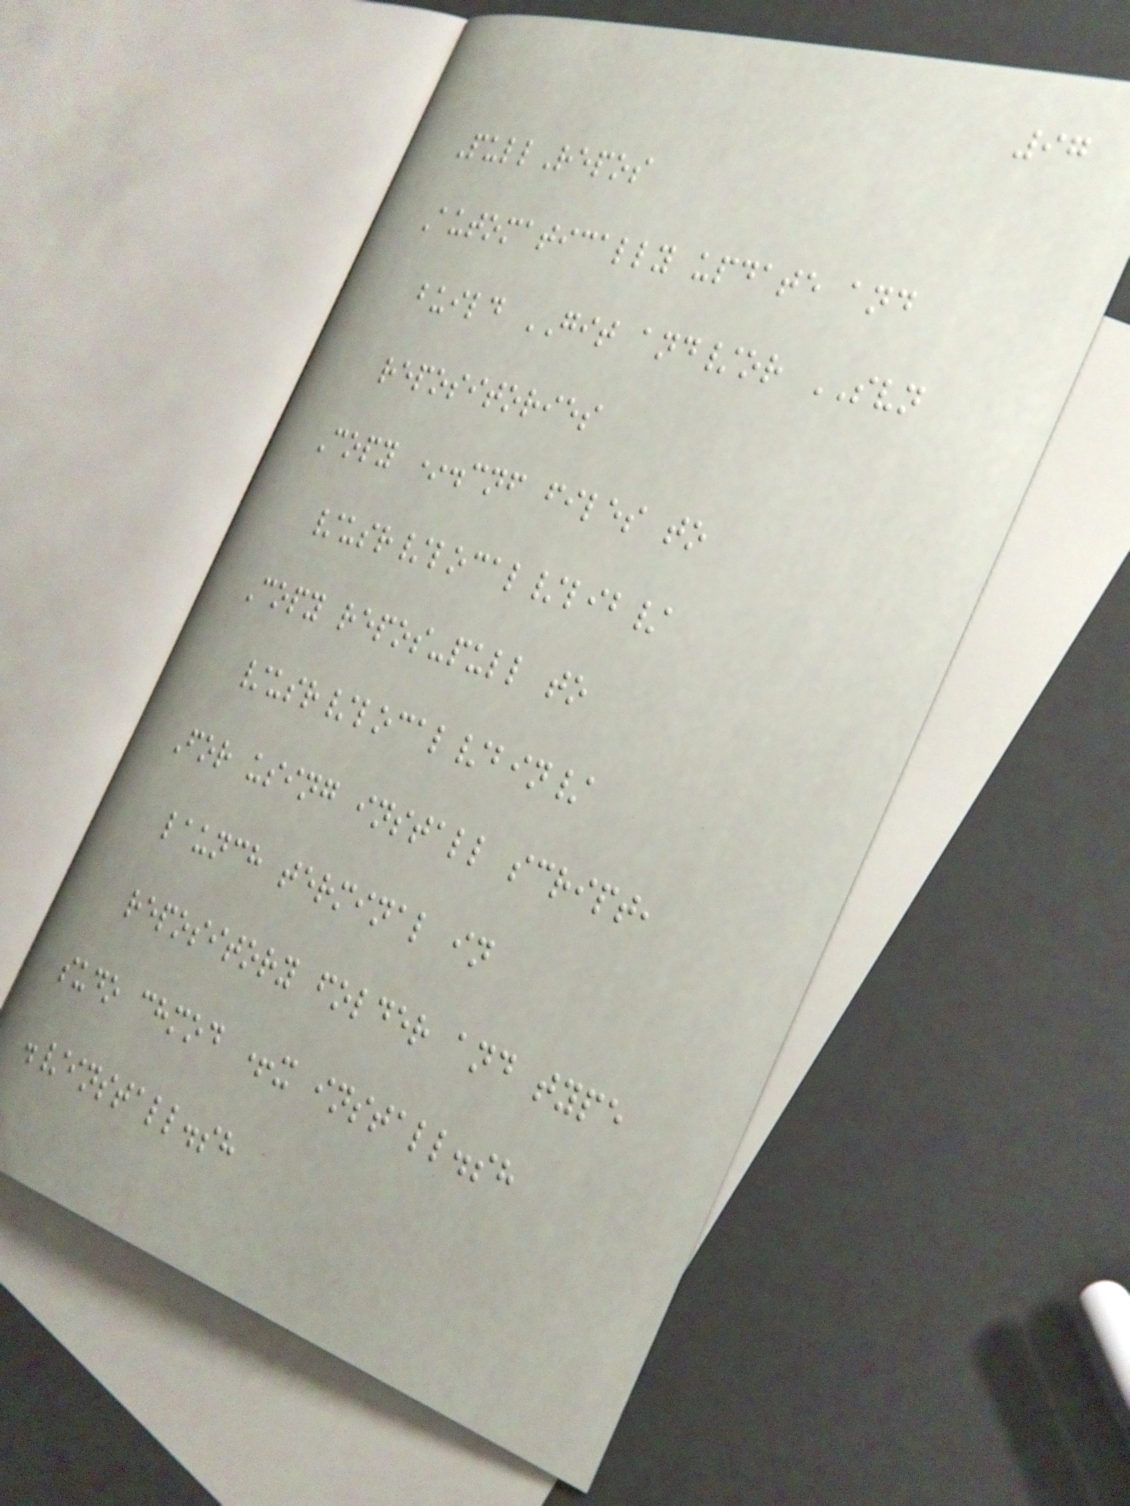97
PullRepos
Automatically update and
build GIT and/or SVN
repositories
Copy *.cnf files to
/usr/local/lib/
Copy repos-pull to
/usr/local/bin/
For using install script,
launch terminal in
repository folder and type
sudo chmod +x install.sh
./install.sh
